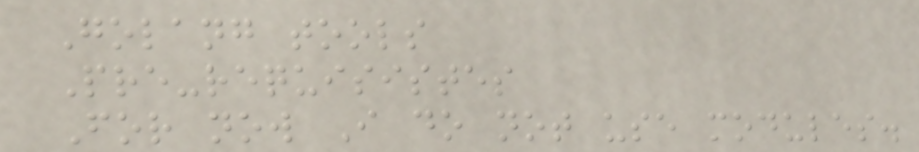Golang tools
Pre-requisistes
For now I do not use modules.
